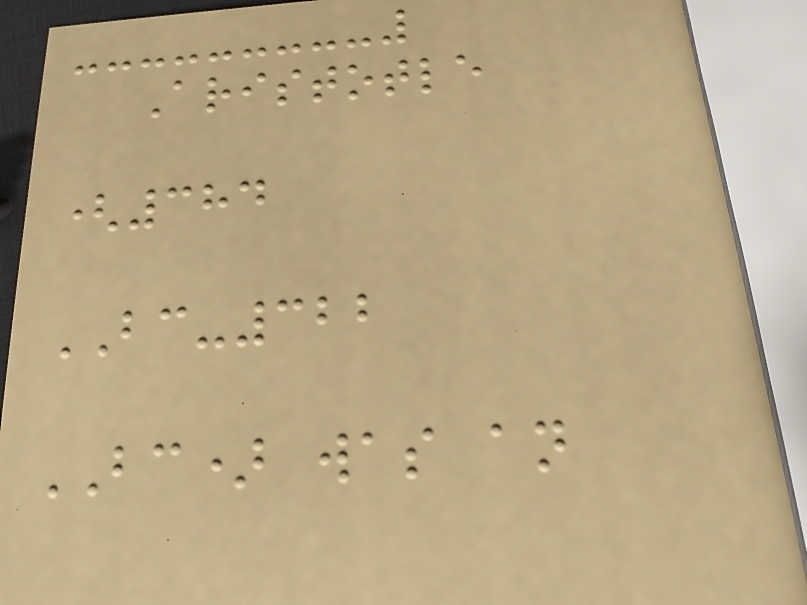Aristotle
(384
BC-322
BC) was an
